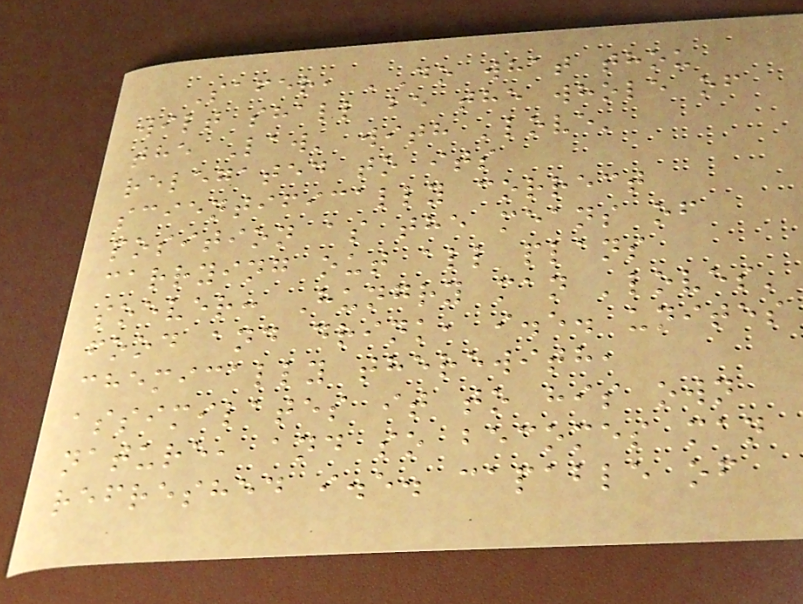Safer, 'Do what thou
wilt shall be the whole of
the Law' with 'love'
relegated to its
scientifically correct
position as the means of
carrying out all plans
soever: Hungry man 'loves'
food and drink, i.e. unites
chemically therewith,
assimilates it to his own
nature, and so becomes man
refreshed i.e. capable of
